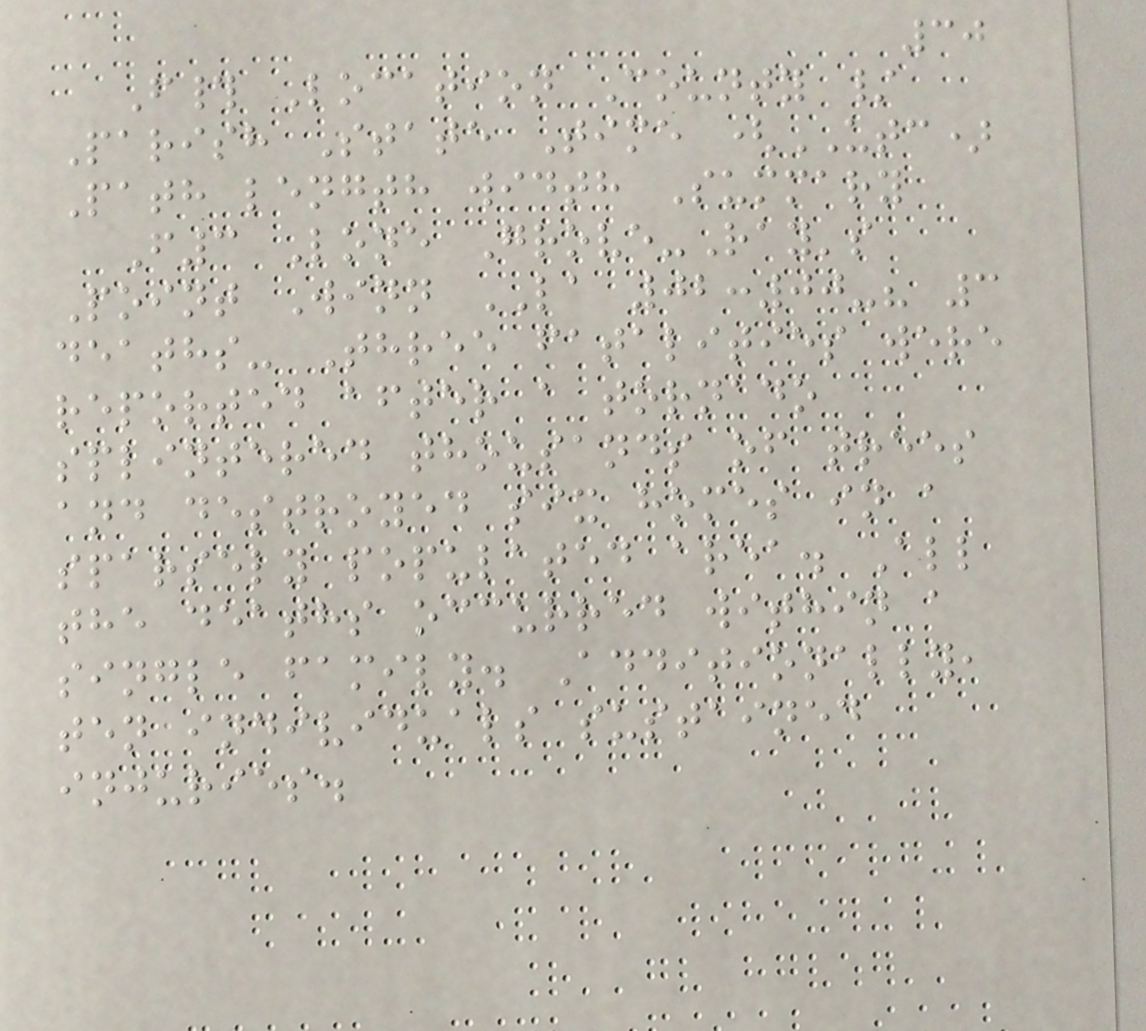30
F# Location County /
Parish State Time (UTC)
Path length width Summary
F3 Lone Grove-Ray's
Point Winn LA 02:00-? 3
deaths- Three fatalities were
reported after a tornado
splintered thousands of trees
and destroyed six homes in a
sparsely populated area. All
the deaths occurred within a
single family. Additionally,
ten individuals sustained
injuries.
